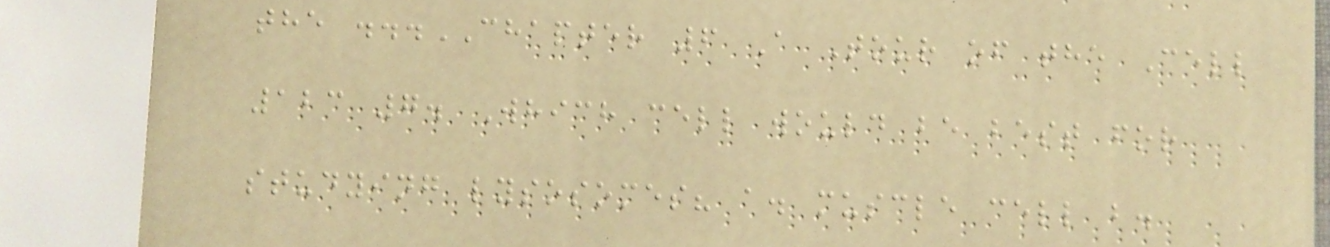the ...CHAPTER 6 A Tour of the Cell
123 7. Which cell would be best for
studying lysosomes? a. muscle cell b.
